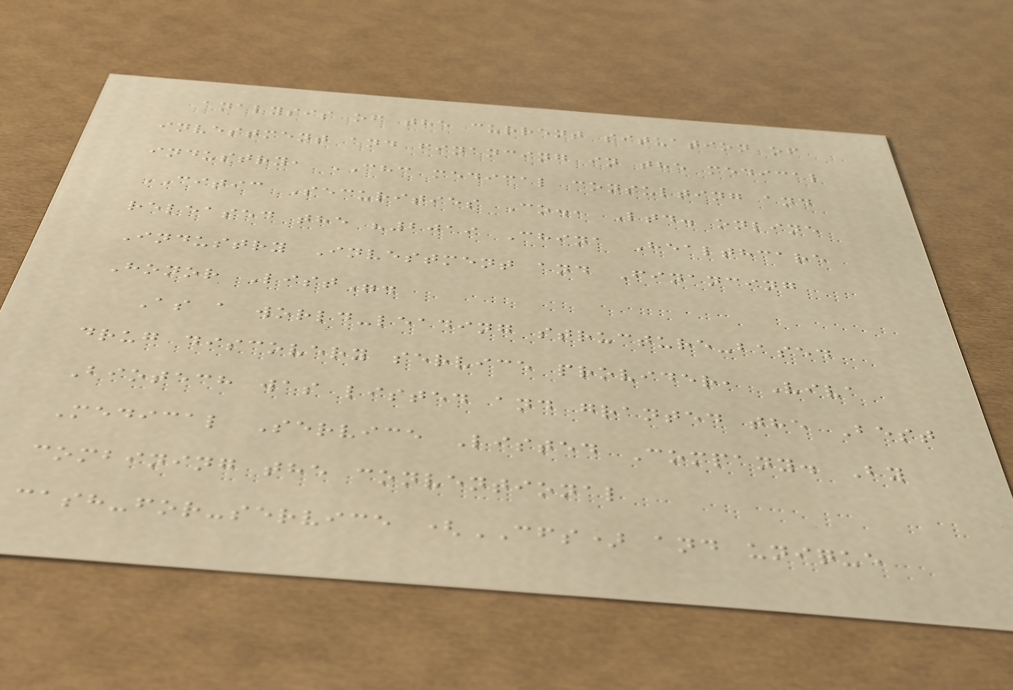analysis of the current situation of
investment and financing in the medical
industry, CHC medical consulting and
CITIC Securities Co., Ltd. online
released the "2019 China Healthcare
Industry Investment and Financing
Honor List".
As a world-leading structure-based
drug discovery service provider, Viva
Biotech was listed and granted the Best
Medical Service Listed Company. By
combining the conventional
cash-for-service (CFS) and unique
